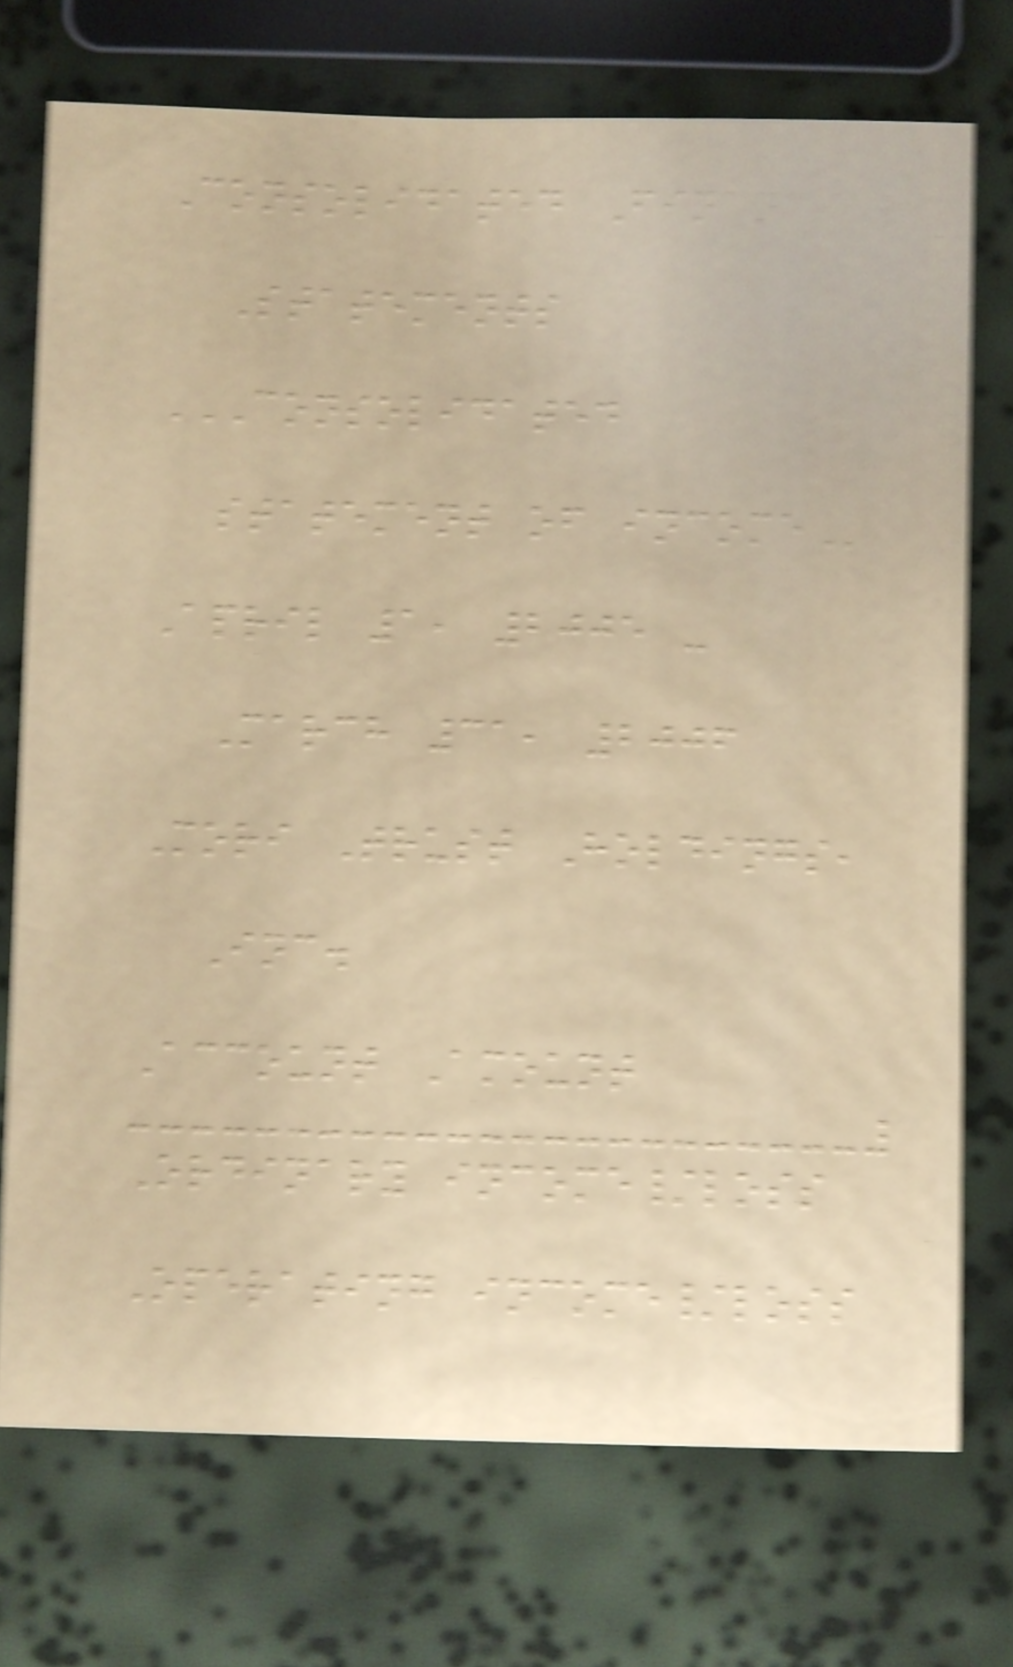Consolidated Financial
Statements
CONSOLIDATED
STATEMENT OF INCOME
April 1, 2005 -
March 31, 2006
Mori Trust Holdings,
Inc.
Account Amount
Ordinary income/loss
Operating income/loss
